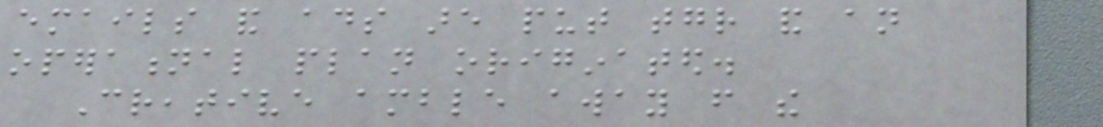emails and ads are put together and an
operational plan originated.
Creative amble away from the
